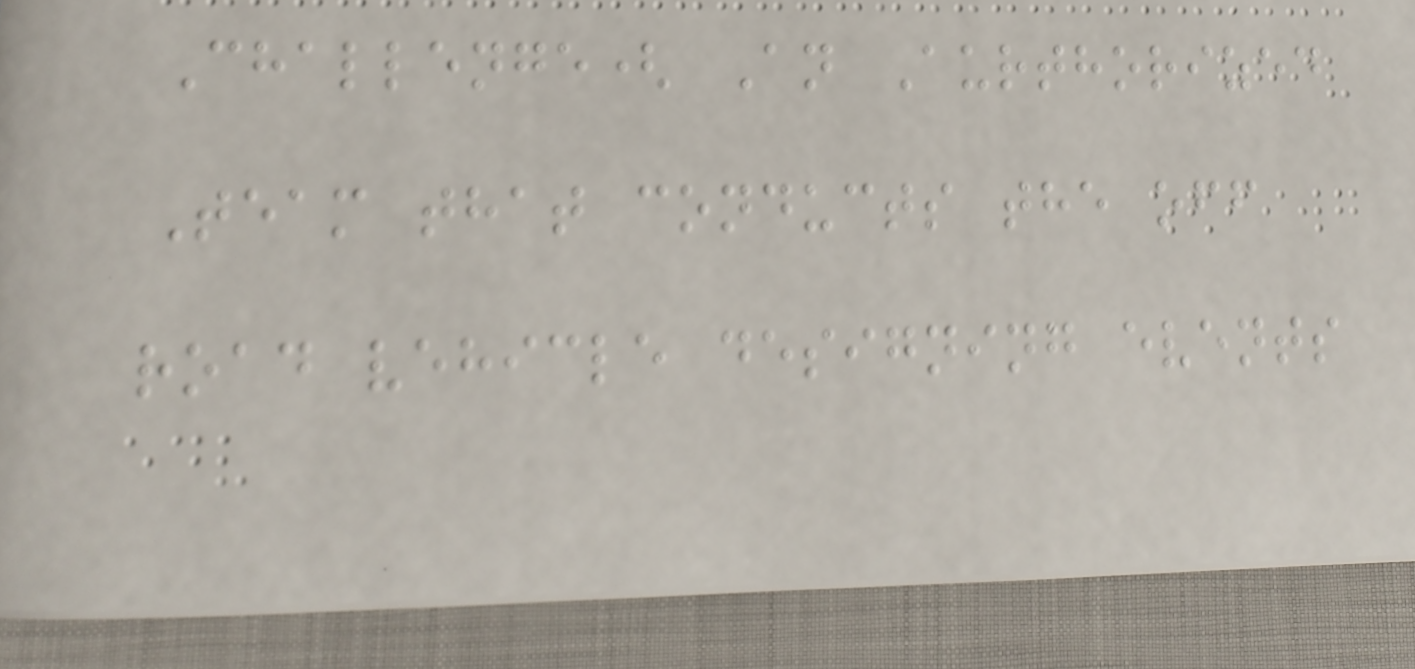Challenge( An Aurthorized
Team that conducts the off
road vehicle designing events
